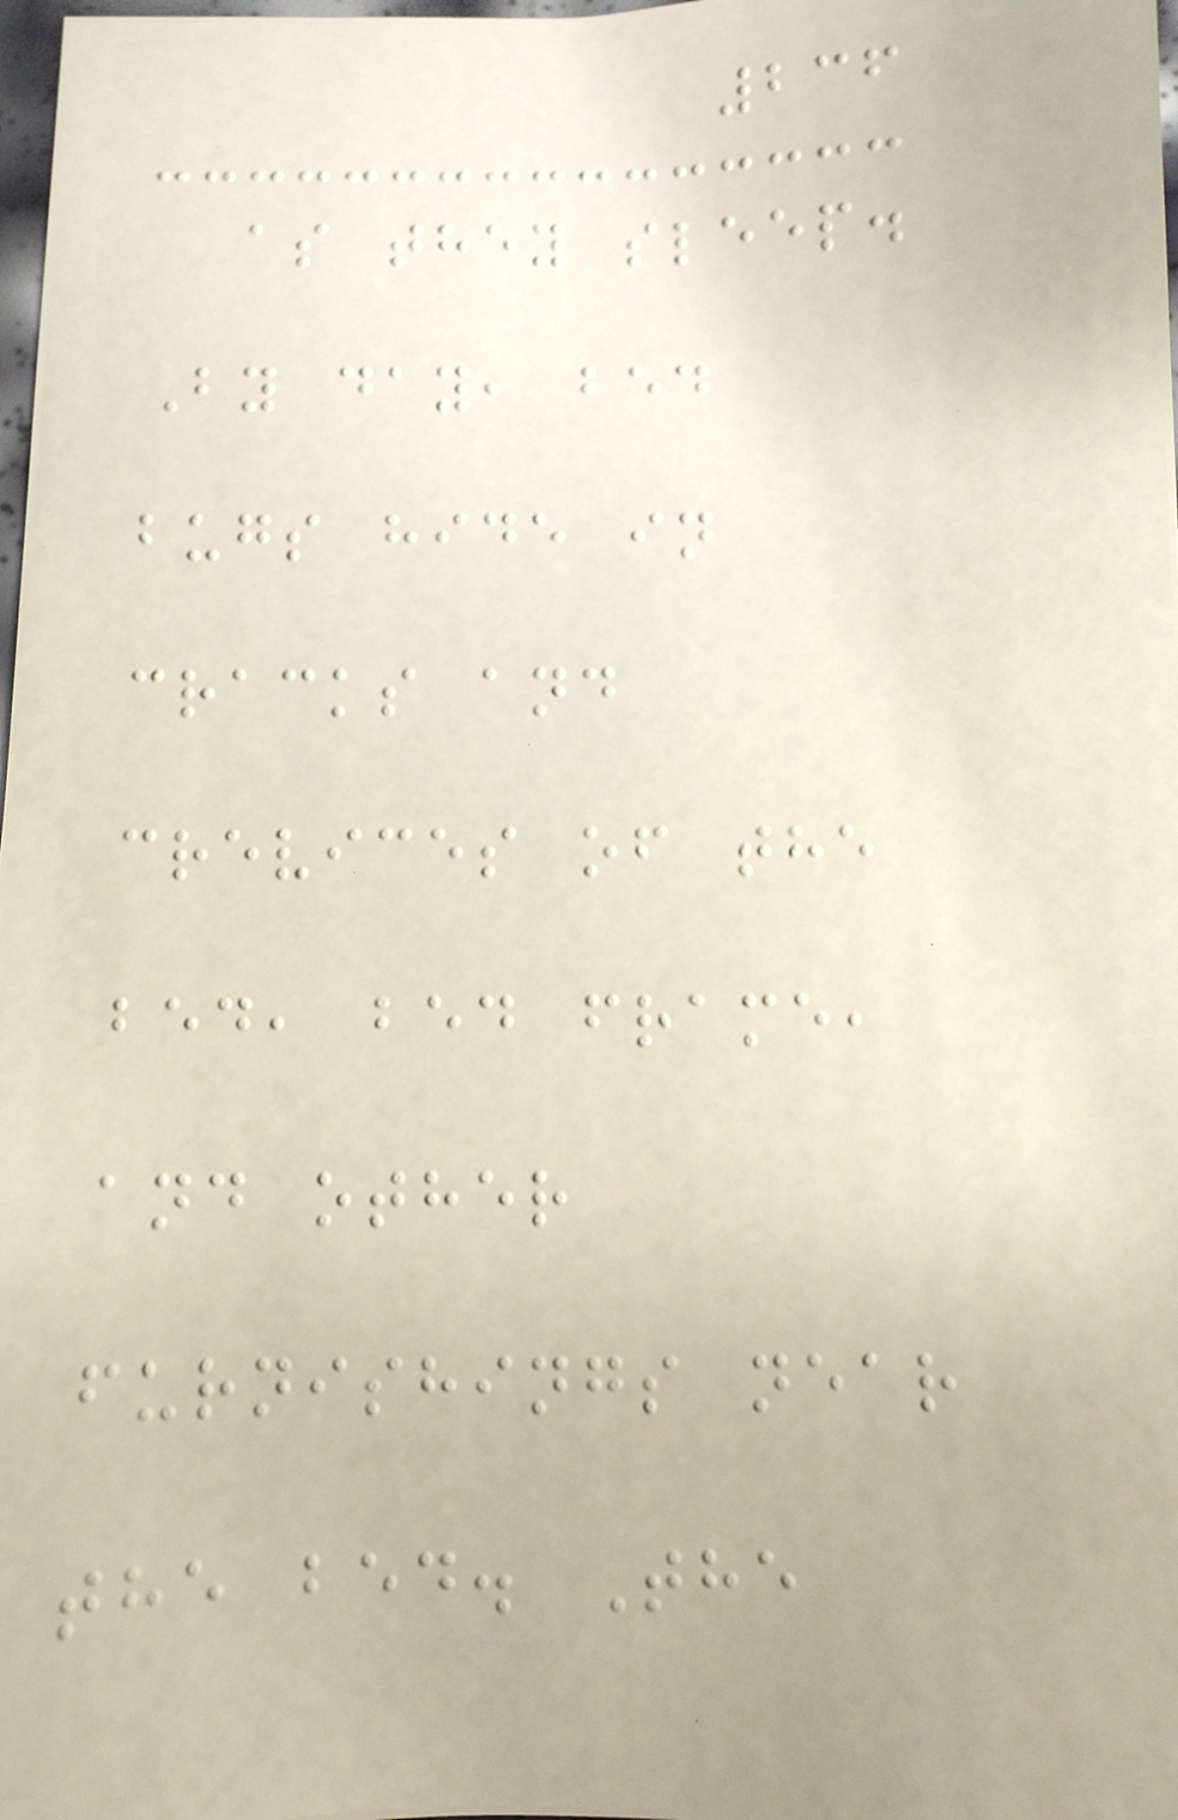236
as they sleep.
By day, bed
bugs hide in
cracks and
crevices of the
bed, bed frame,
and other
furnishings near
the bed. The
